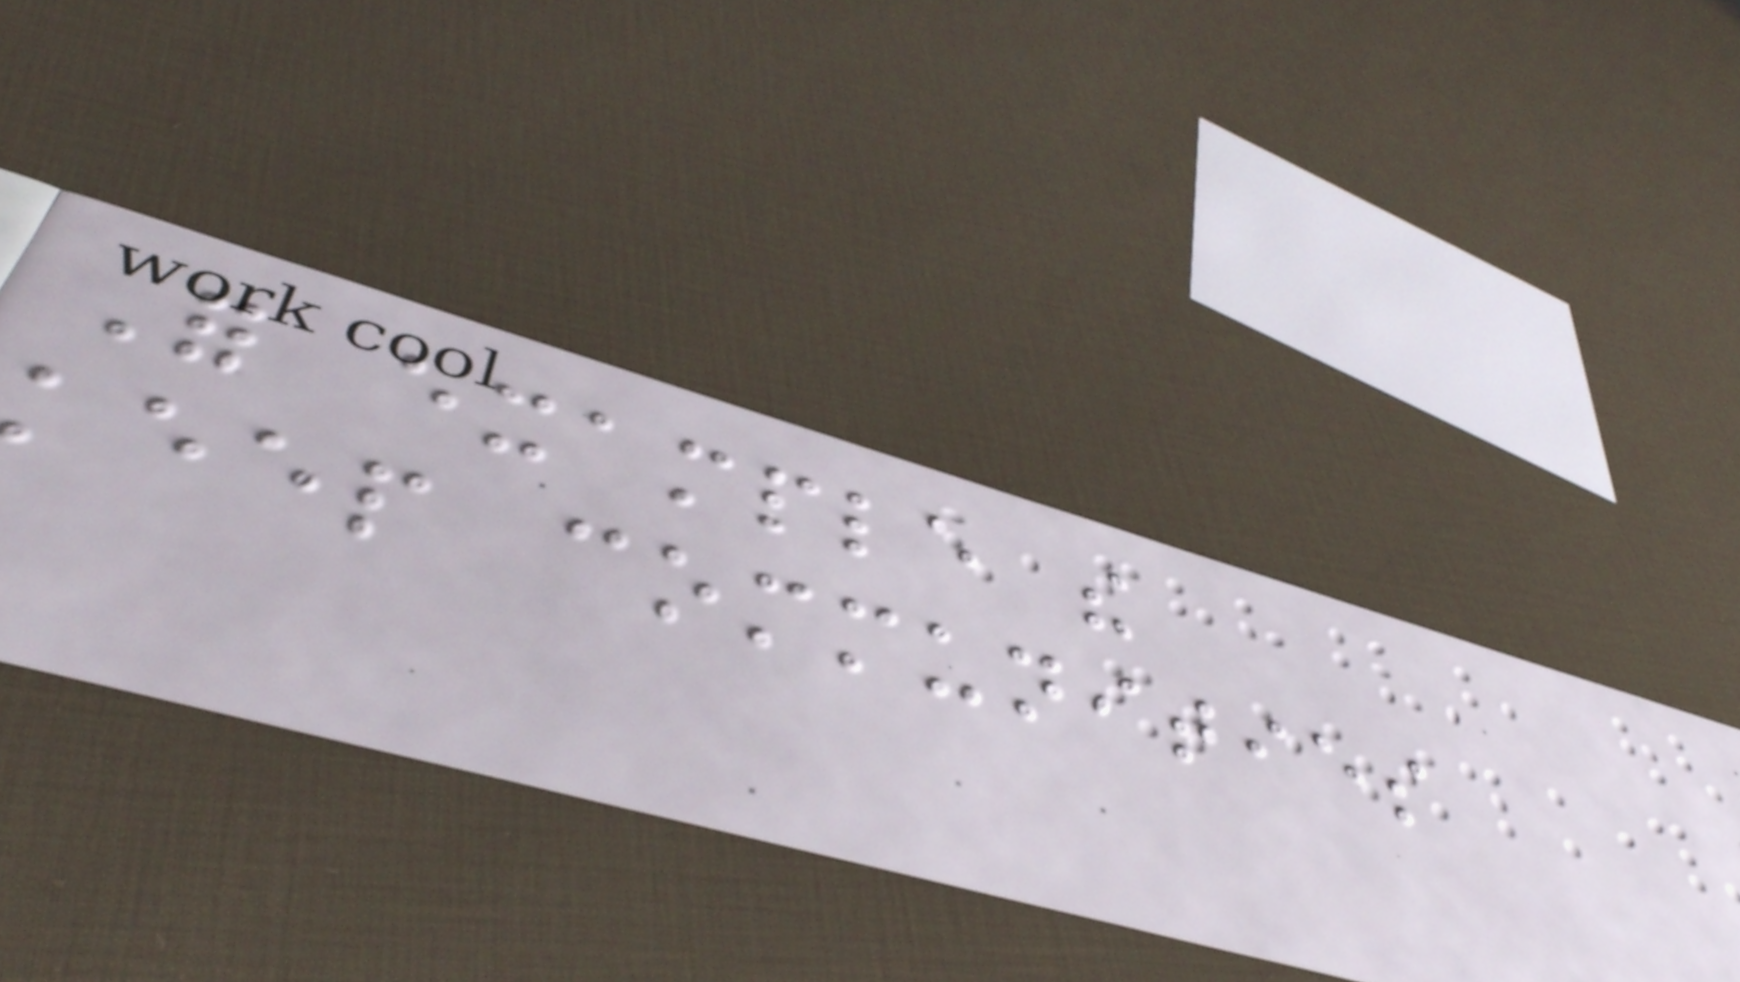For example the
keep communities
